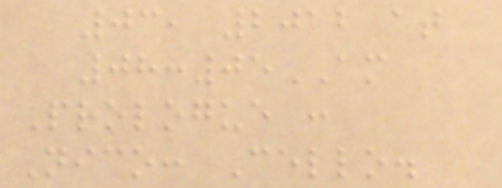03, 2012 at
08:05AM
Prologue :
Nico: Cello.
